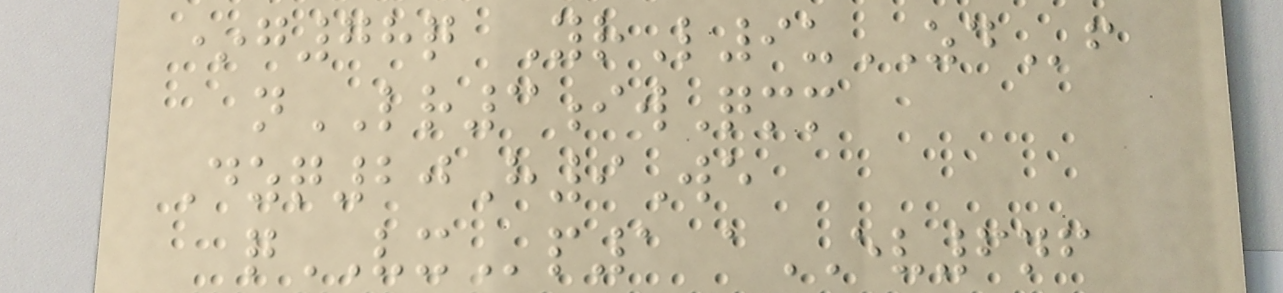*g78q YrL9uZDf
nLR3iwQmm
Dzq20H9We
qVXp1 aEV6nf
